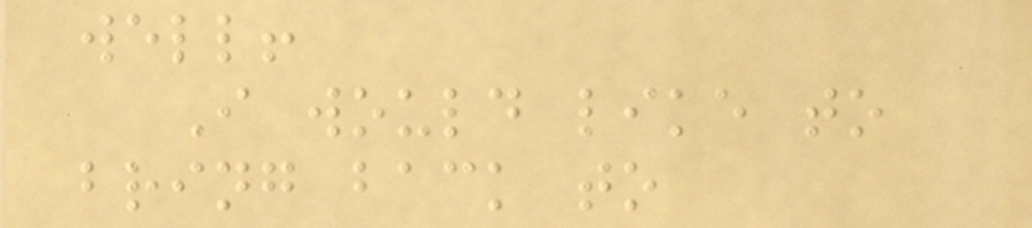well!
I would like to
bring back to
